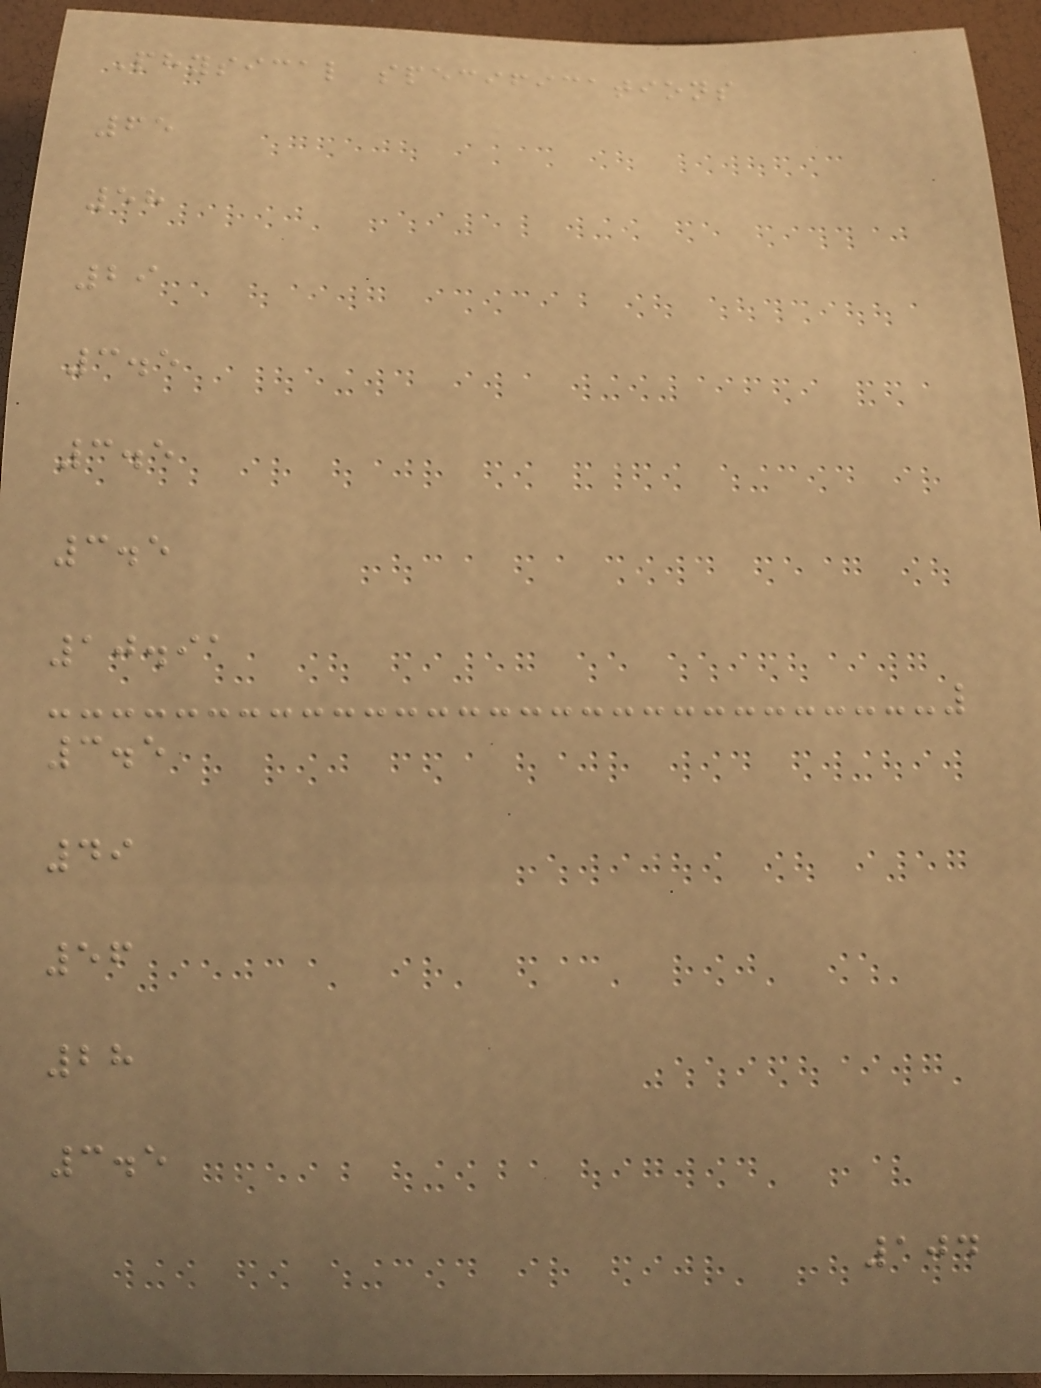Physical specifications
65
58
29
3.5
3.5
3.5
10.91
3.5
49
56
28
3.5
104
